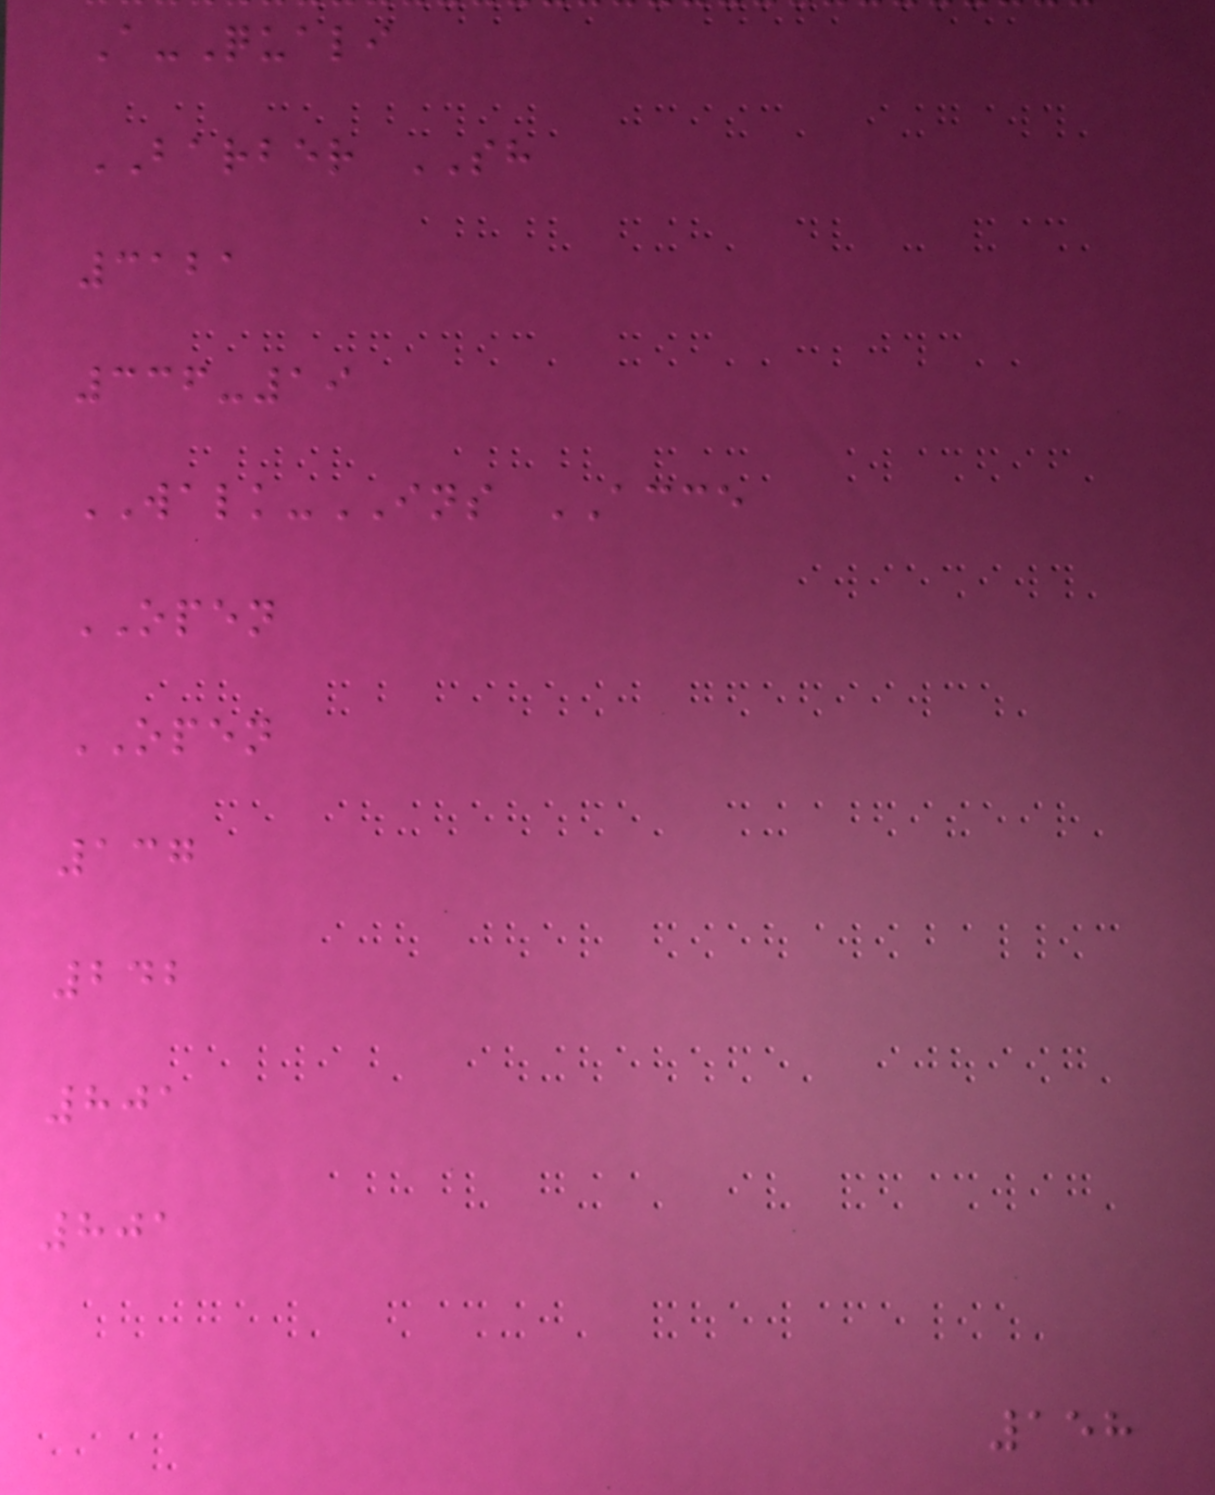A-Quali
BARBER SH
3121
336-19
WALK-INS ACCE
OPEN
OPEN
137
242
801
801
158
